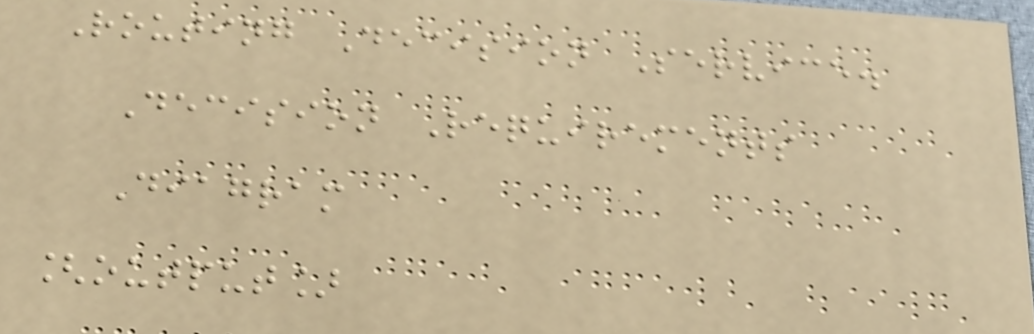Routing Decision Service.
Decision Requirements
Diagram
[output]
